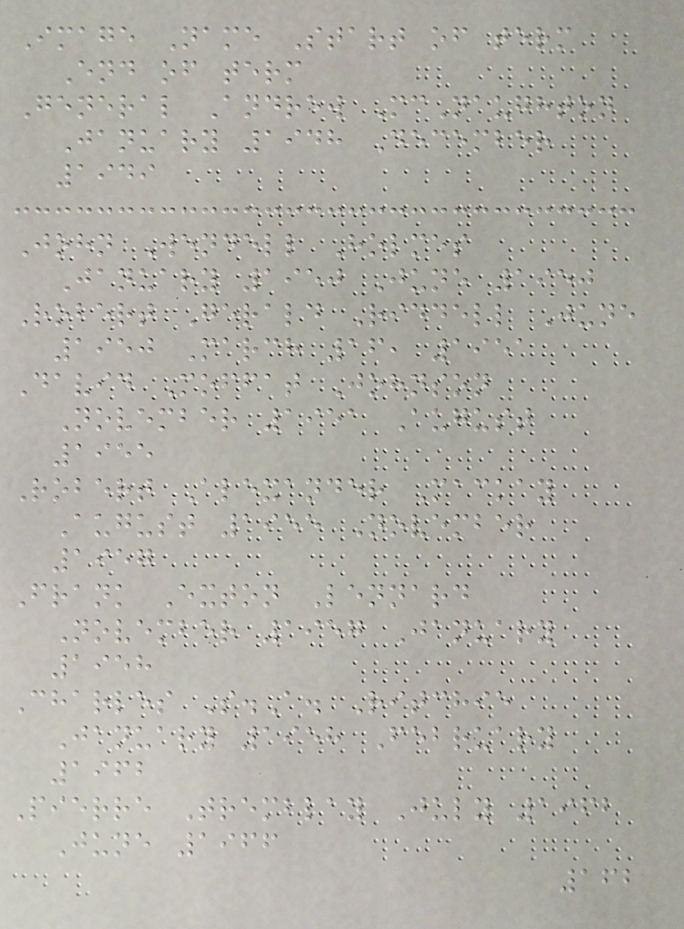Image Name Start of term
End of term
General Andrew McNaughton
January 1948 December
1949
John Wendell Holmes
January 1950 June 1950
Robert Gerald Riddell June
1950 March 16, 1951
David Moffat Johnson
November 1951 August
1955
Robert Alexander Mackay
August 1955 November
1957
Frank Exton Lennard
November 1957 January
1958
Charles S.A. Ritchie
January 1958 February
1962
Pierre Tremblay July 1962
June 1966
162
